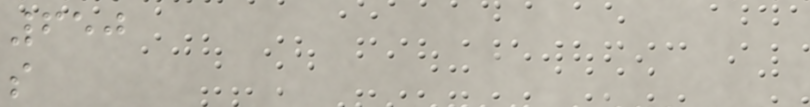650
s
